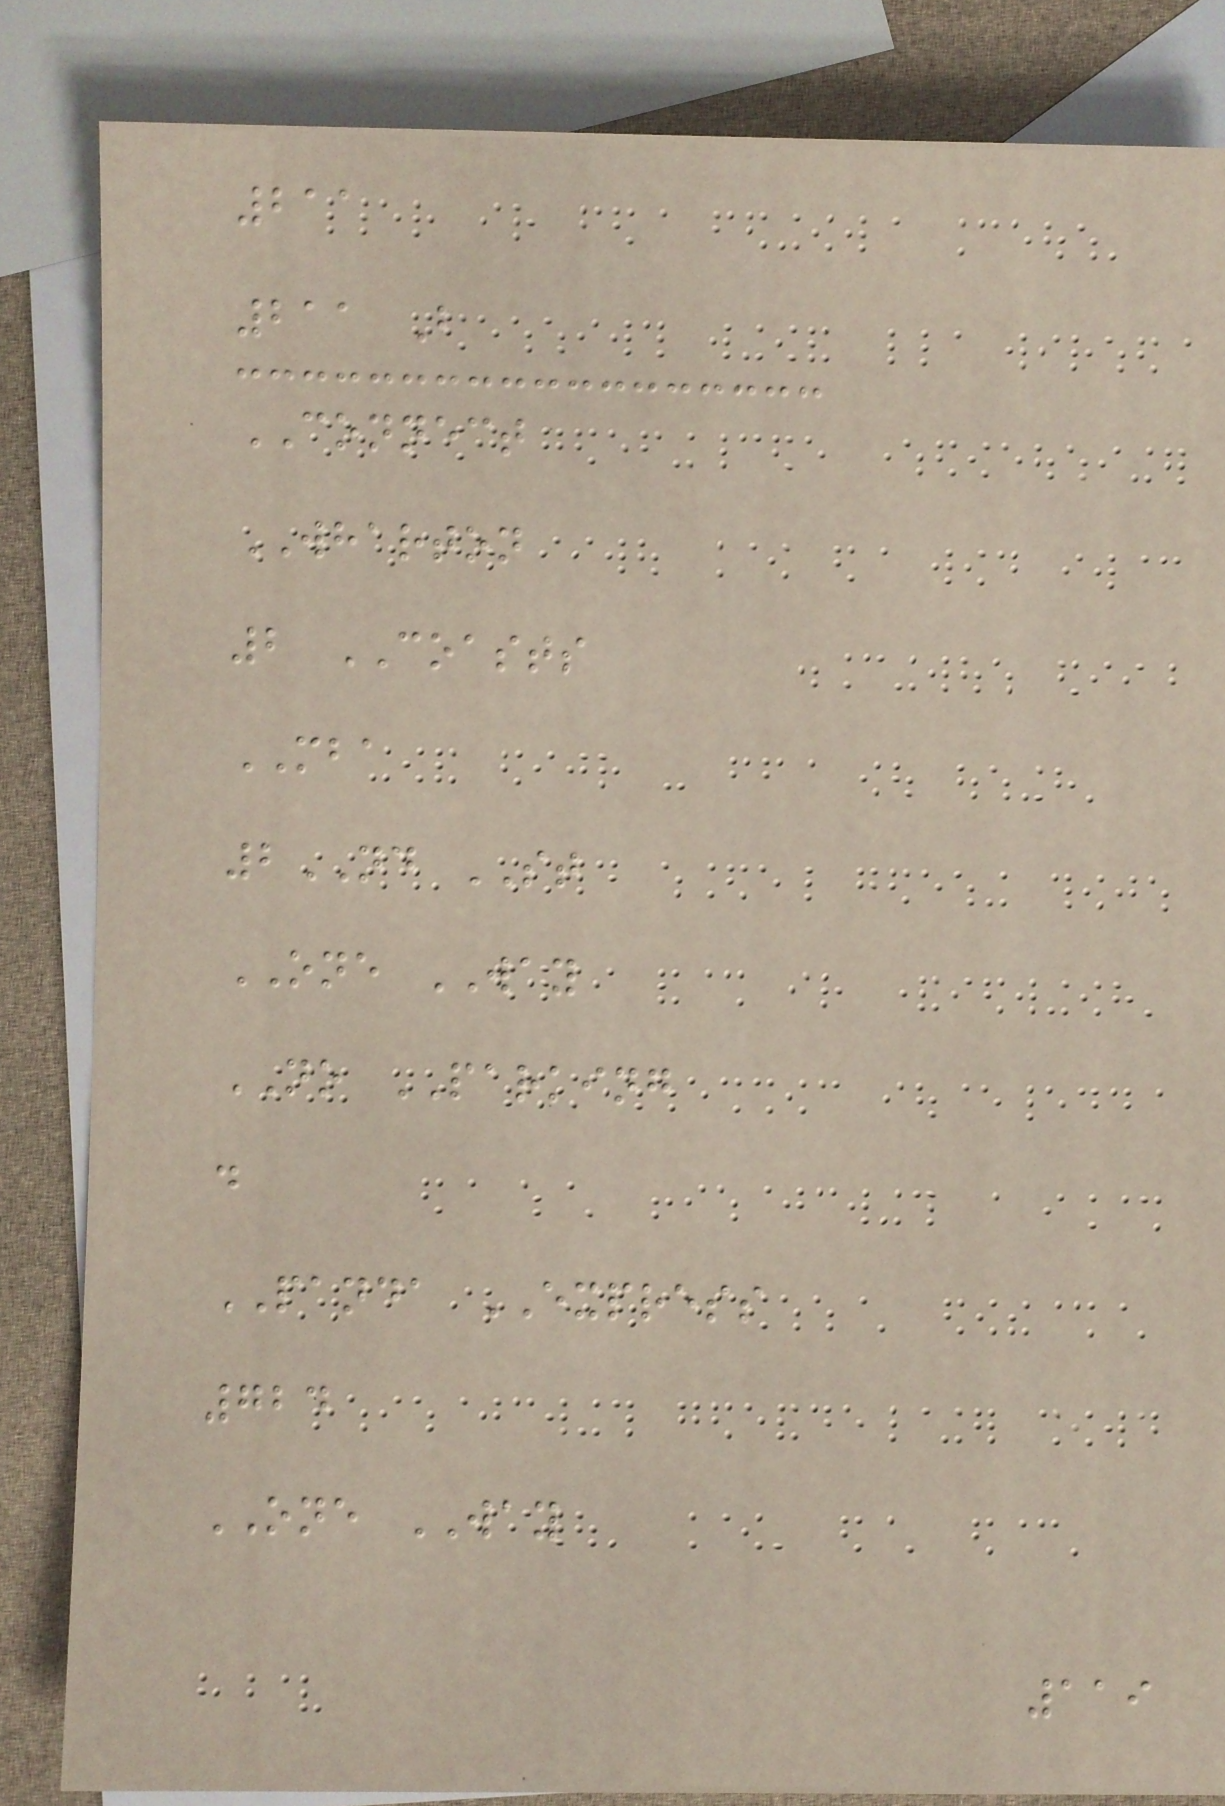211
211 B
CONNECT
WHARTON
2 COASTS
MBA
2ND ST
ONE WAY
NO PARKING
d
PANDA EXPRESS
724
ONE WAY
119
